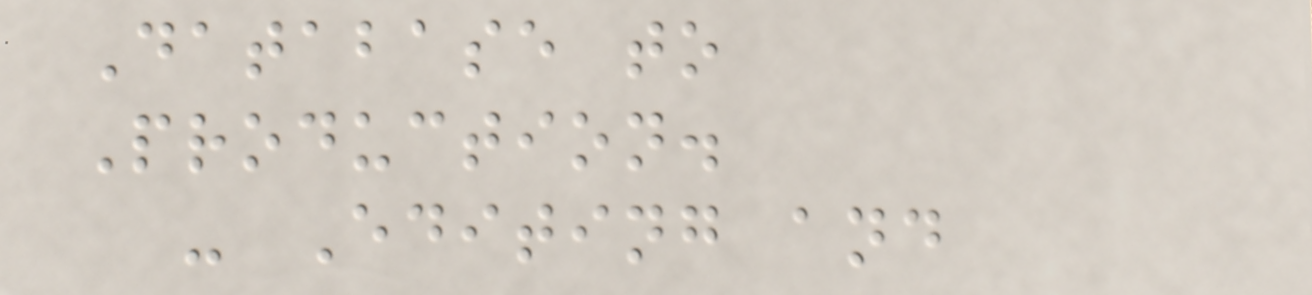Database to
Production.
- Editing and
